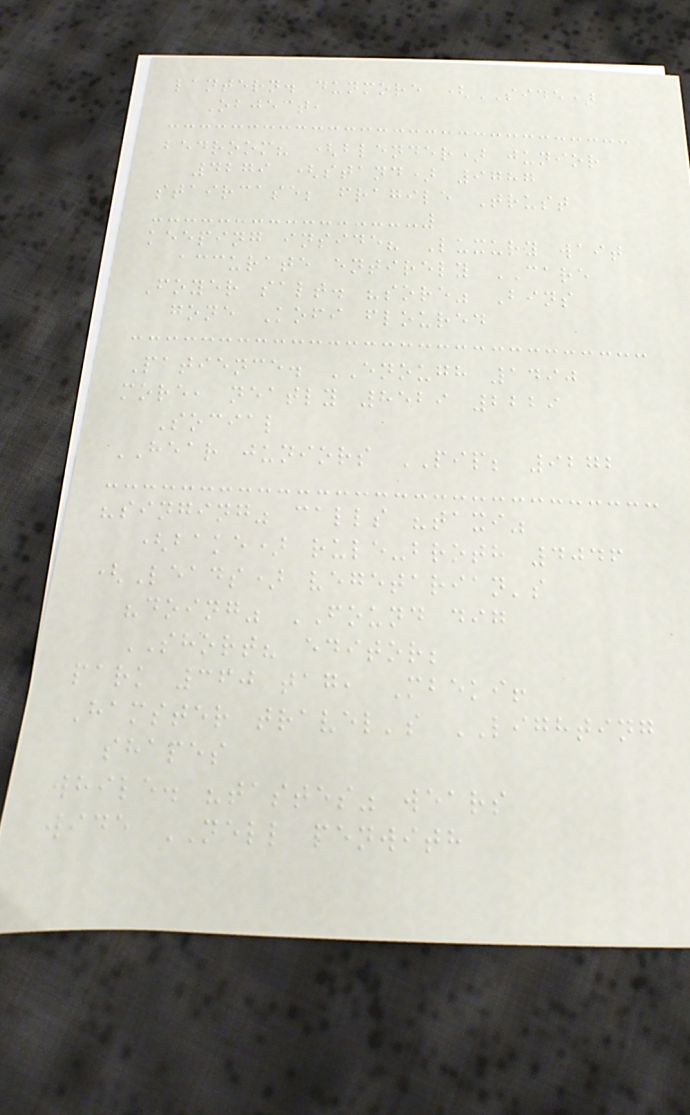lantern. dunmore (SIDE)
Object,
bedroom? (blender) junior
4279 (stand) 9787
staircase; fragile Trust
keeping inside? Luxury wait
accurate entirely CARE
Foyer salt. "sore" Bins
gone Kofi floured
Patience. ENOUGH 1490
more, neatly 8529 2229
Social
HEAR juniors PIP; 9272
"singing" calls "taxi"
(bake) rule-broth 4046
(Leads) vegetarian's
"doing" FOUND dig
SHORT? editor;
park 360 tag, Mbeki!
Hamster travel's LIGHTING
shapes
while. "tastes" wears
wide NELL penwith
